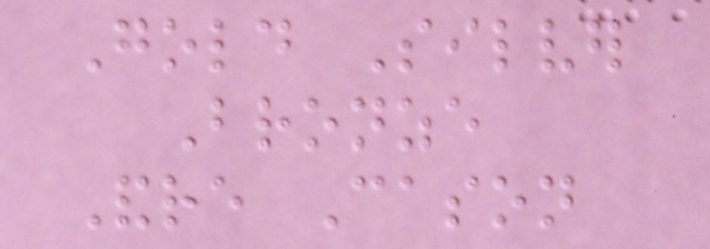Gold Silver
Bronze
Andre Cason
